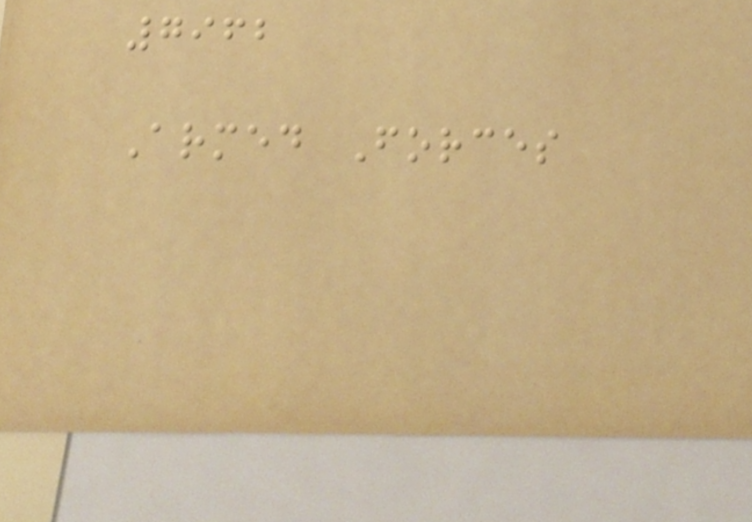7962
Armed Forces
